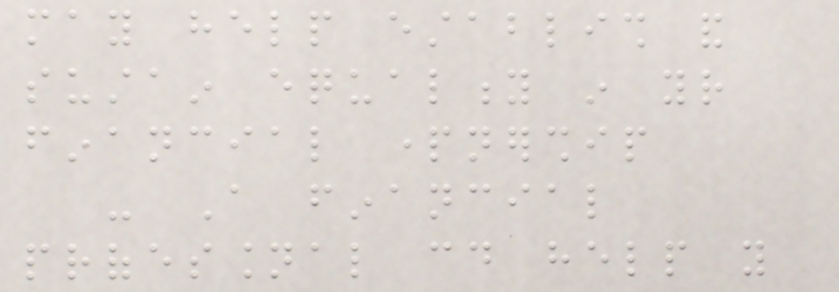may help establish and
sustain equality in your
financial partnership
- A financial
professional could help you
